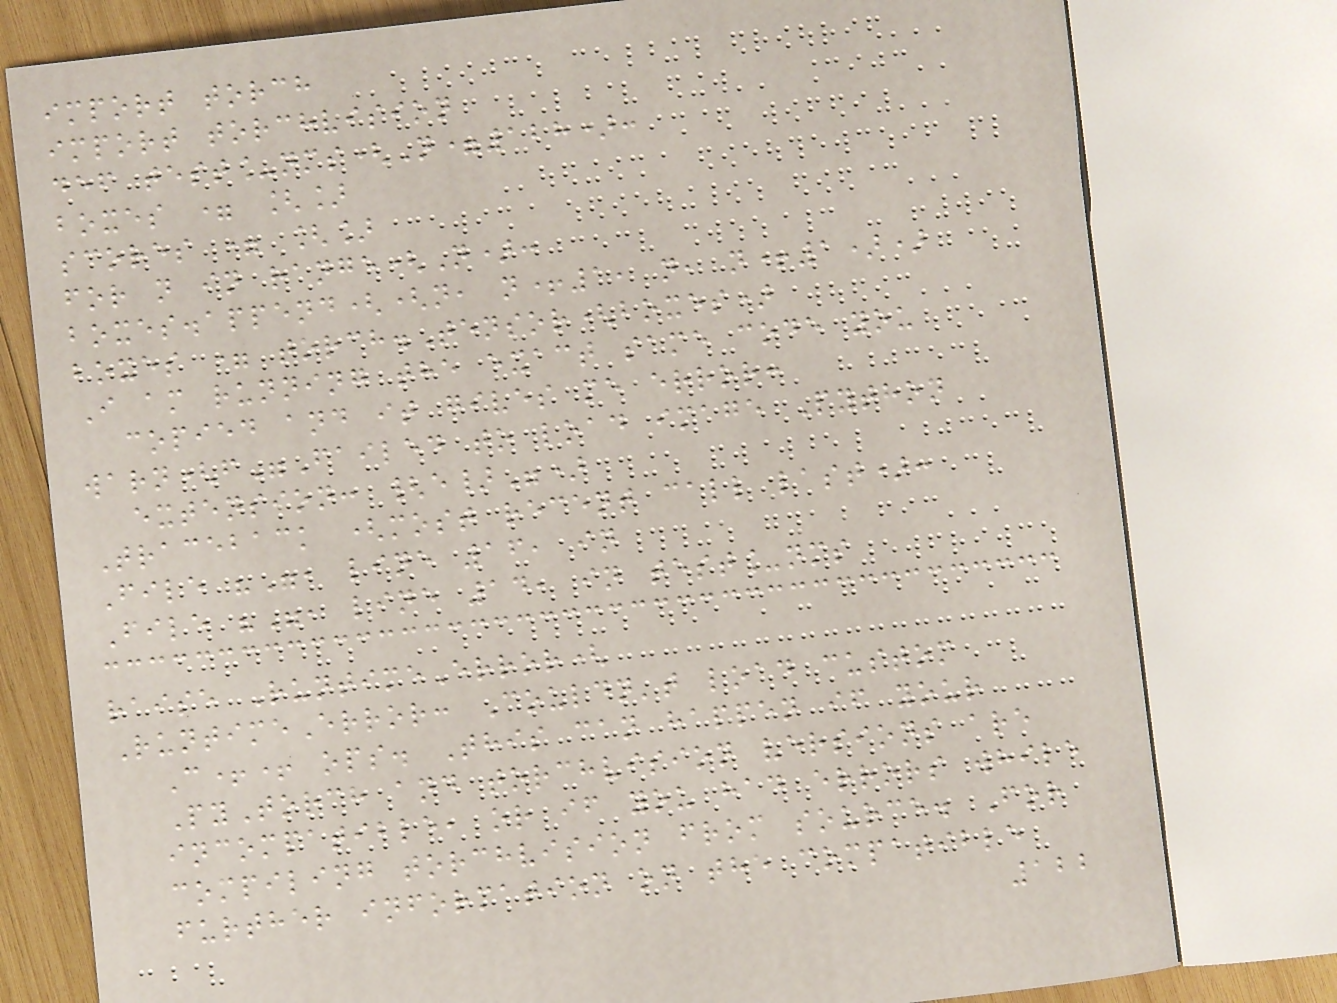import torch
import torchvision
def test_nms(N=128):
boxes = []
scores = []
for n in range(N):
boxes.append((n, n+1, n, n+1))
boxes = torch.Tensor(boxes)
I am running the exact same code you
copied and it gives me error:
warn(f"Failed to load image Python
extension: {e}")
Traceback (most recent call last):
File "", line 16, in
File "", line 14, in test_nms
raise RuntimeError(
RuntimeError: Couldn't load custom
C++ ops. This can happen if your
PyTorch and torchvision versions are
incompatible, or if you had errors while
compiling torchvision from source. For
further information on the compatible
122
